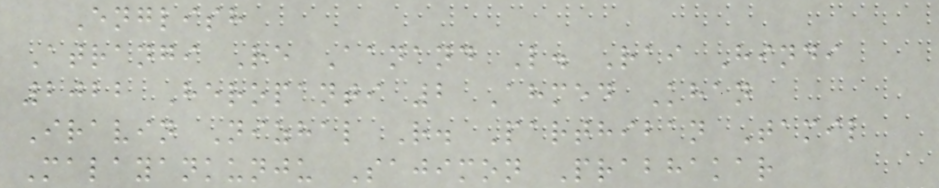English
Atrangi Re Aanand L. Rai Hindi
2022 Heropanti 2 Ahmed Khan
Iravin Nizhal R. Parthiban Tamil
Malayankunju Sajimon Prabhakar
